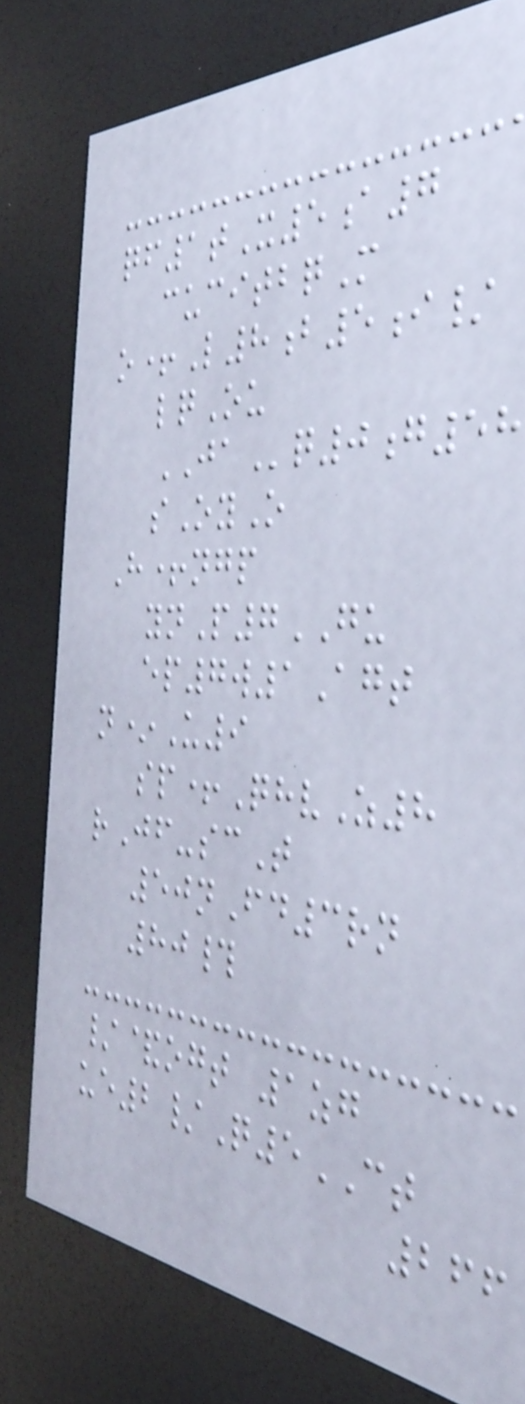qf1tX5a7
cucitbqM
o+L8b5i/
lqOu
JAq0g58
sOyO
H+ngp
ynP7GU
ep7w1Agt
n*U9
sp+QhvZ8
rJf-scT
50nFd3rn
80#
/&ogt 1zg
ue2/Q5CT
266
